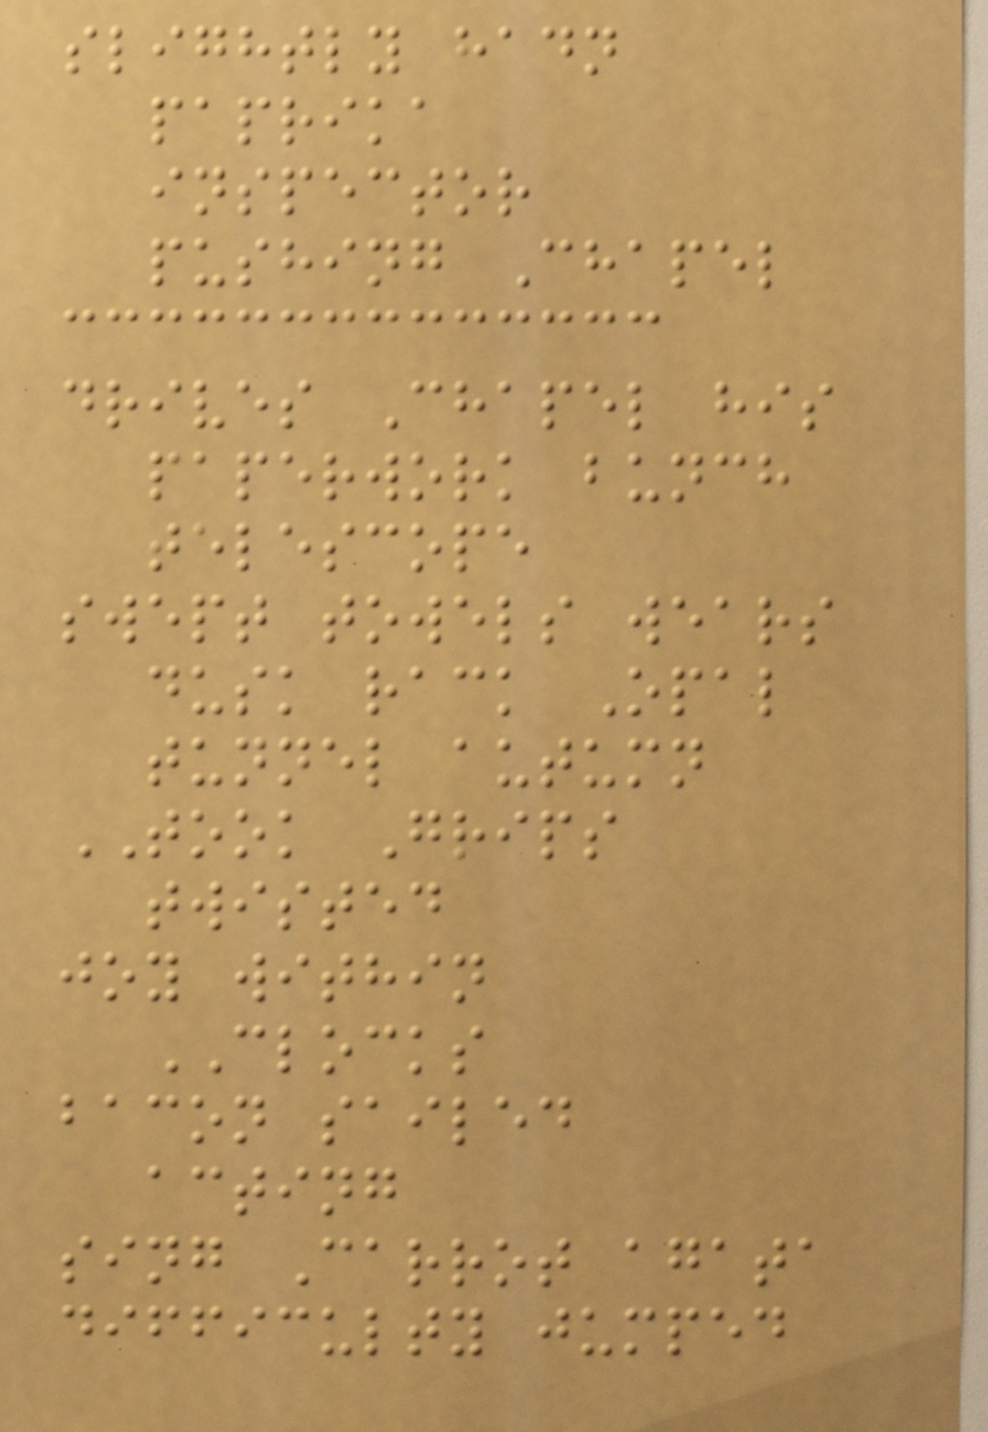slightly hadn
paprika
inspector
pushing Chapel
drives Chapel his
paperwork bunch
telescope
swept towels wears
dusk rack Opal
tunnel autumn
TOOK Grips
twisted
joy within
CLOCKS
bacon sailed
acting
sing Carrot agata
difficulty jumped
